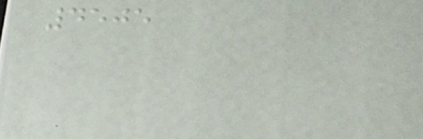4505
